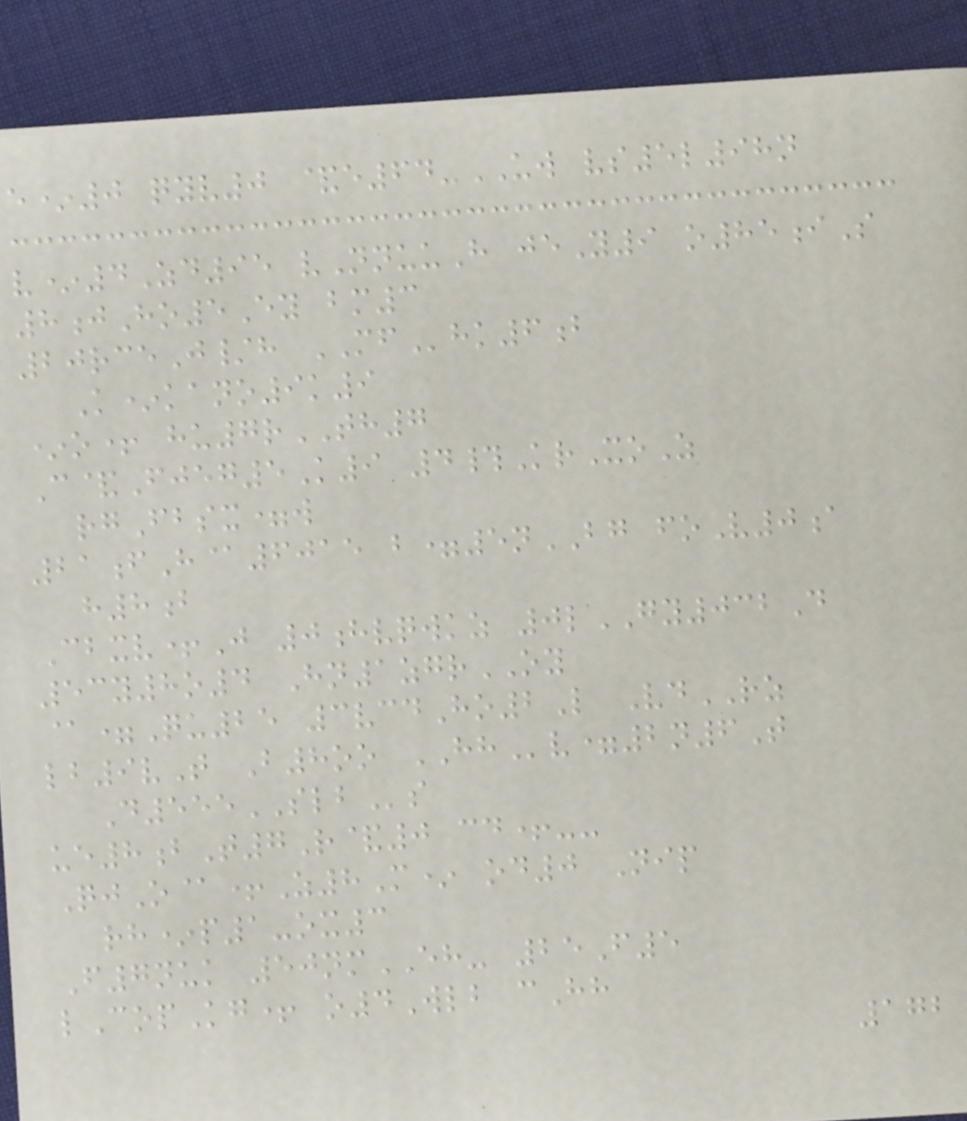e*0 qyv0 &e64-UW vs5l98n
v*4Zd95 vNnuuH jeY9 o85iS
8jHo5Ey bm3
20rceJ/h MFhk6b
K*kano9k9
*o+ hu7rTH7
C&Fjeg5K9 4#KrXoZ
rgFbsx=w
21fH@6015 b=5nBG foV0a
h8b
Cbxv+J 0hvqwkz 0lGY032D
53y8o4 Hn1zgrOY
@=Qu25 3vcdHo2L VdRZ
lb9vT B8oo HHv=2n6T
D555SLBs
ue8bT7R&0 cd+--
QjO@+Z8M* od0 Nip
rh*p1-ox3
F7nuk 50nmEH- 25F5
lCopKg+ o4Wlb cHh
172
